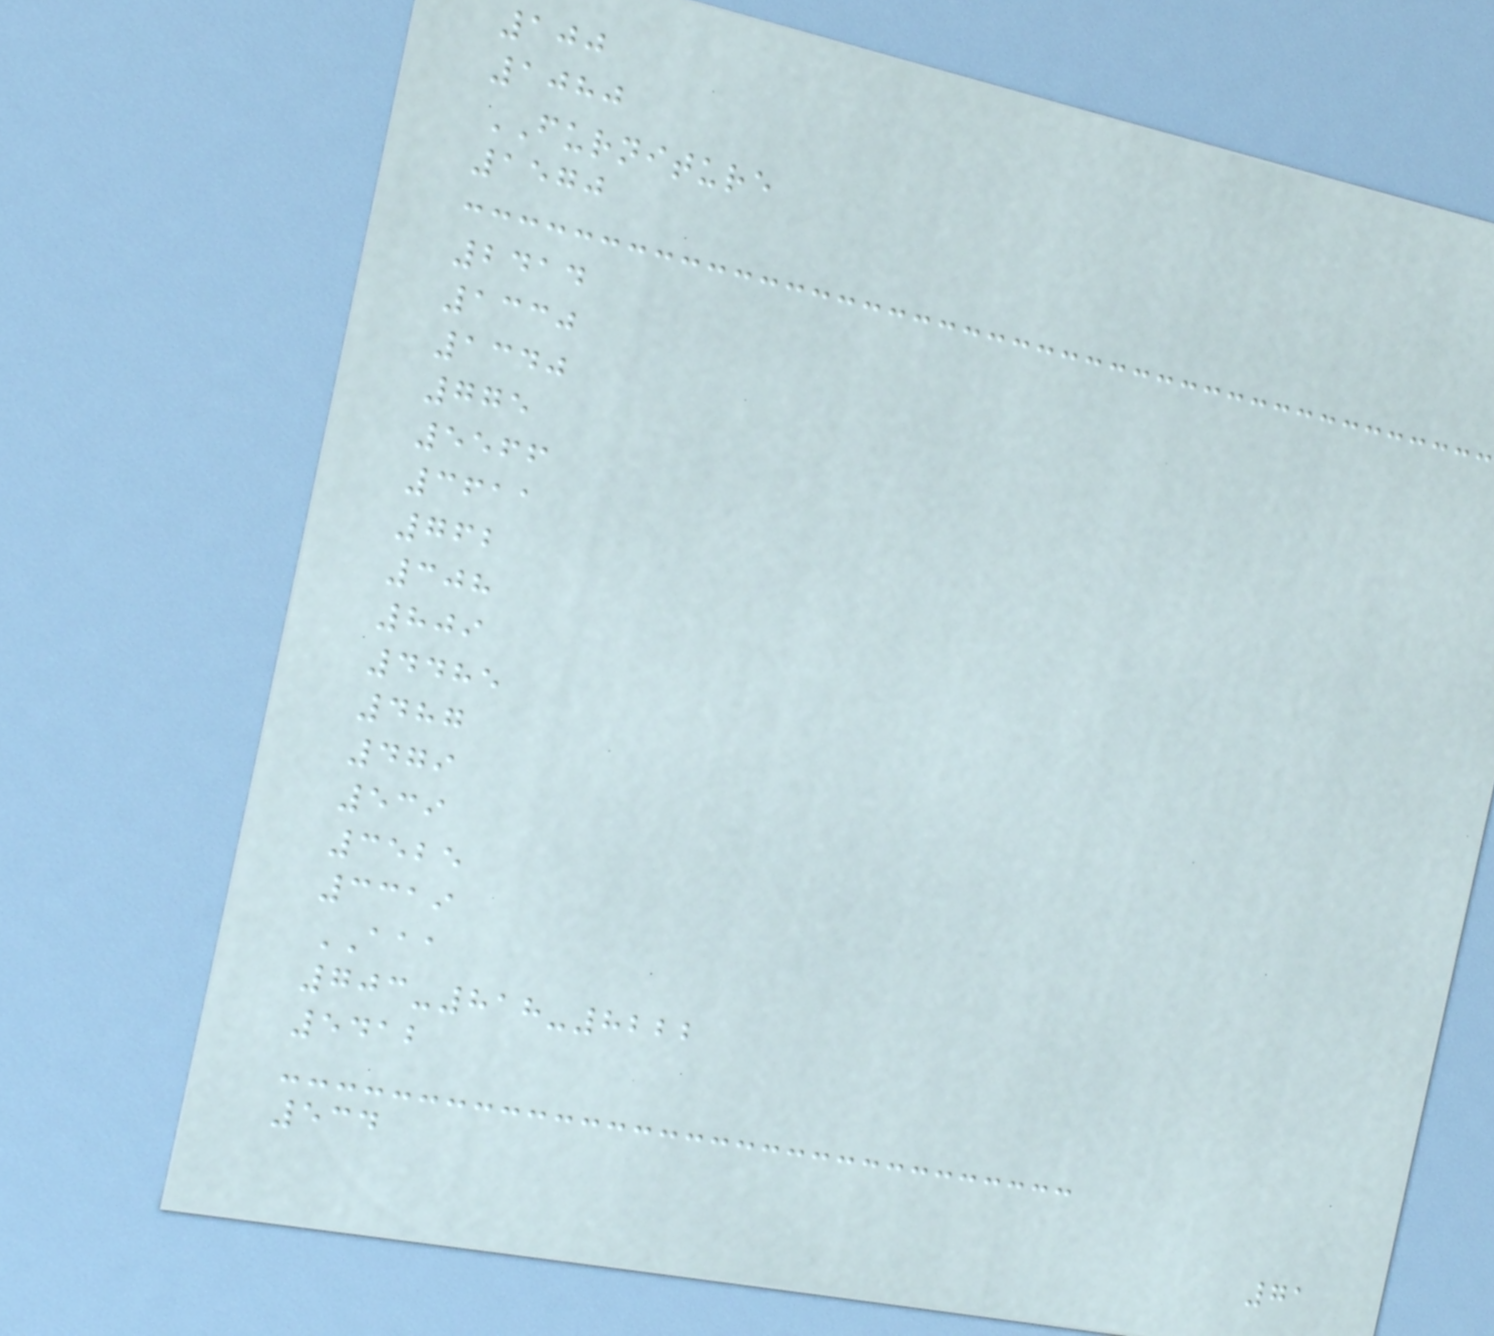100
1080
FURNITURE
1570
2414
1330
1340
775
5566
3611
762
308
809
4485
487
479
539
3525
3319
AAA
703-818-8222
5412
534
71
